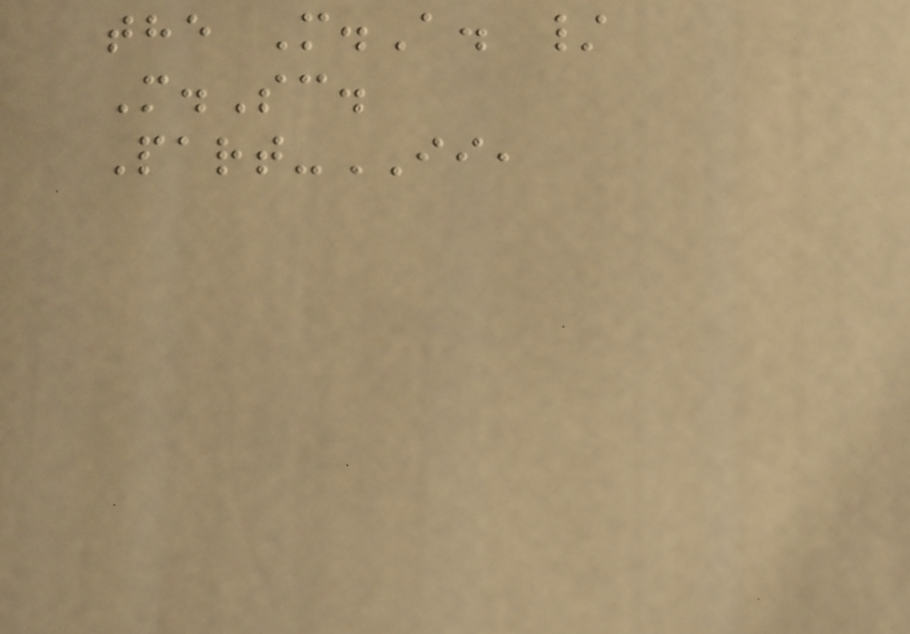the M.A. /
M.Sc.
Part-II,
